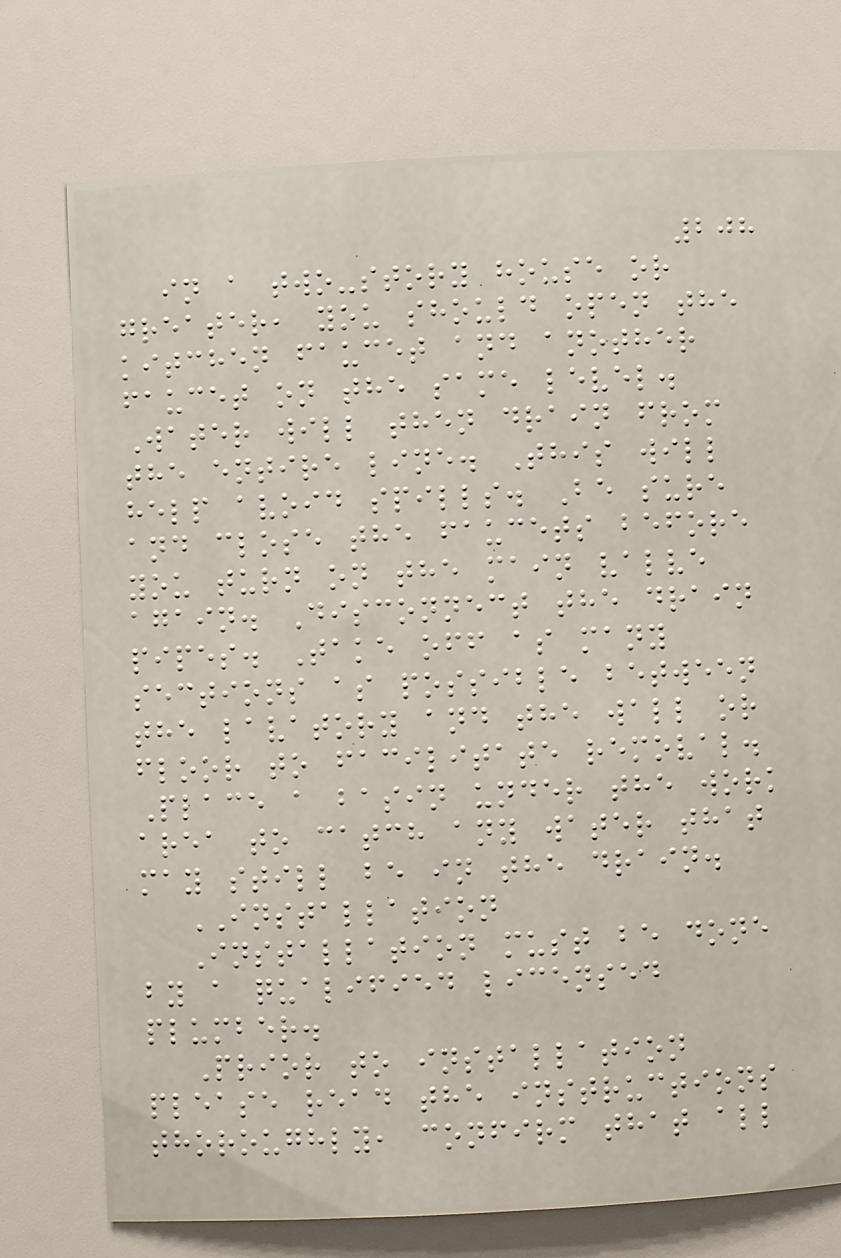208
in a two-story house or
greater, you should open the
kitchen faucet and another
faucet on the same level.
Water will then drain from
the entire line. This will
help avoid spills. Be sure
and close the faucets before
you turn on the main valve
again. Disconnect the drain
pipes. Take off as many
sections as possible between
the lavatory and the wall or
floor to facilitate removal.
Place a basin under the work
area to catch any water that
may still be in the drain.
INSTALLATION
Installation must be done
by a qualified licensed
plumber.
Prior to installation
please read the instructions
thoroughly, confirm that all
